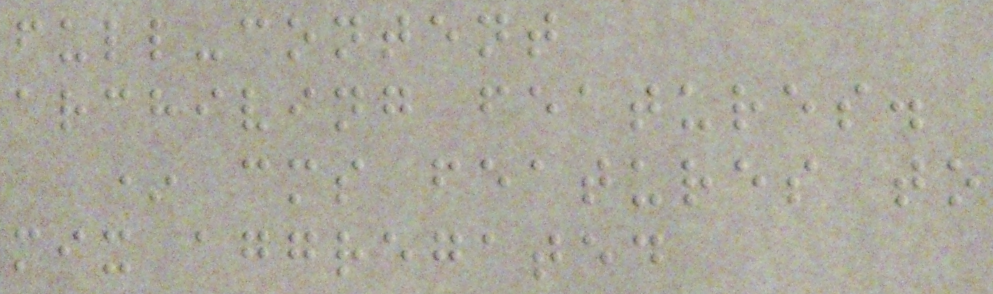full-content
archiving features.
* cms features to
mix aggregated
